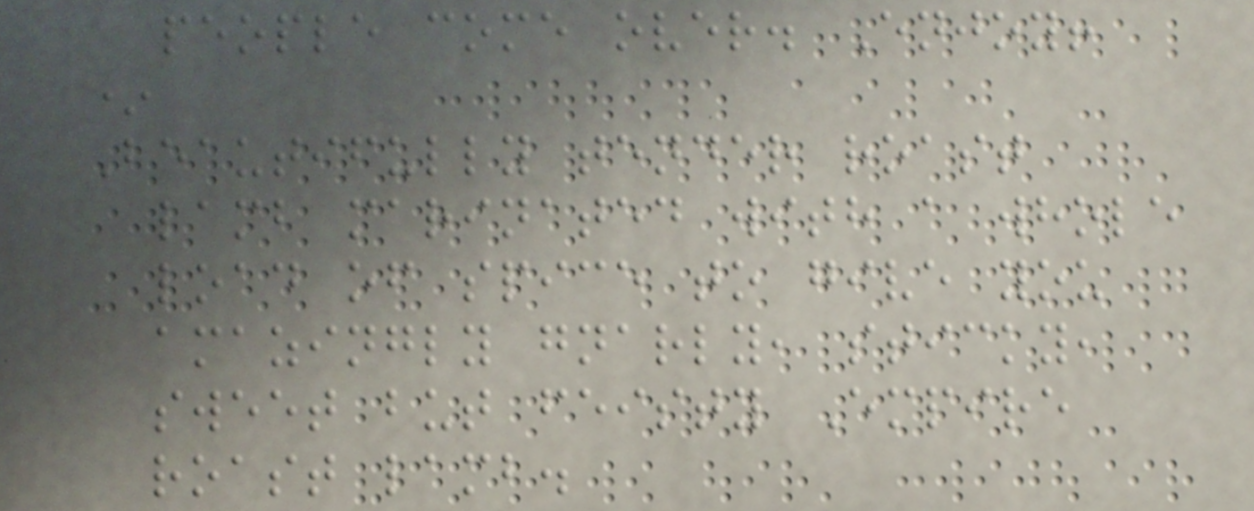people come over. Enjoy!
*
Beautifully tender roast
lamb marinated with a whole
load of spice to give you
amazingly gnarly, sticky,
sweet but feisty Empire
roast lamb.
